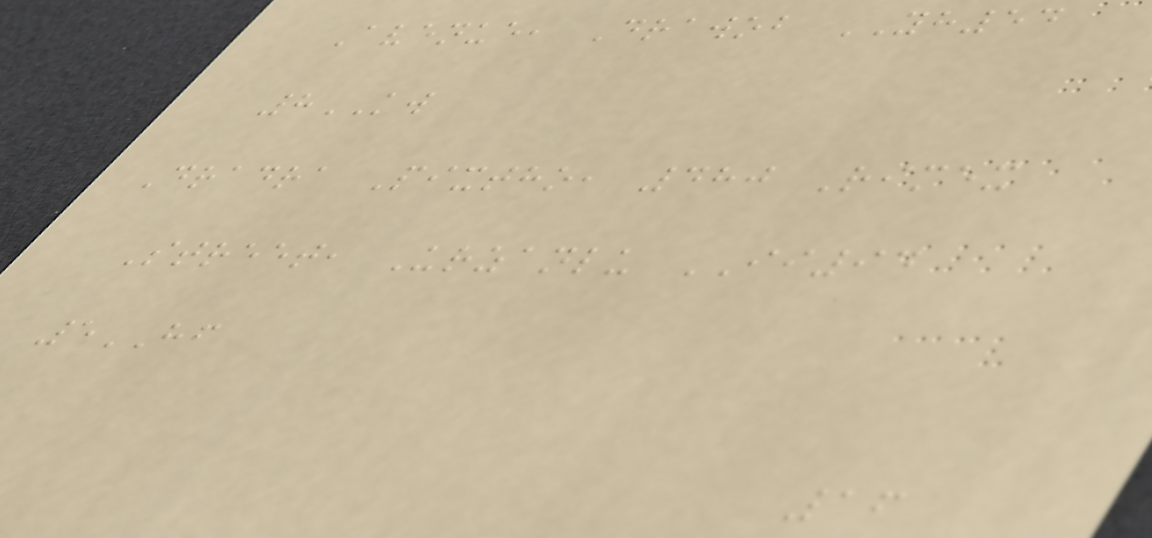Avenue, Drawob YH54
8KW
Dradra Pixtho, 480 Rimex
Street, Urzanlu II94
5HF
16
